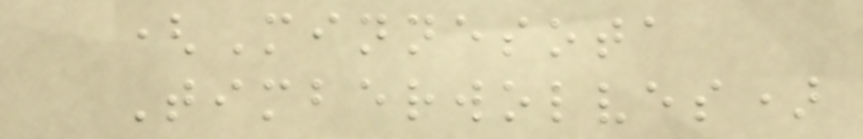(Minnesota
Timberwolves)
